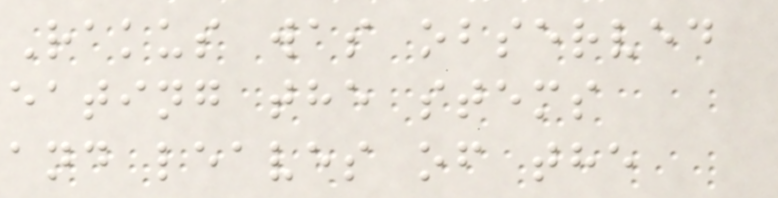Rakus was observed
eating the stems
and leaves of the
